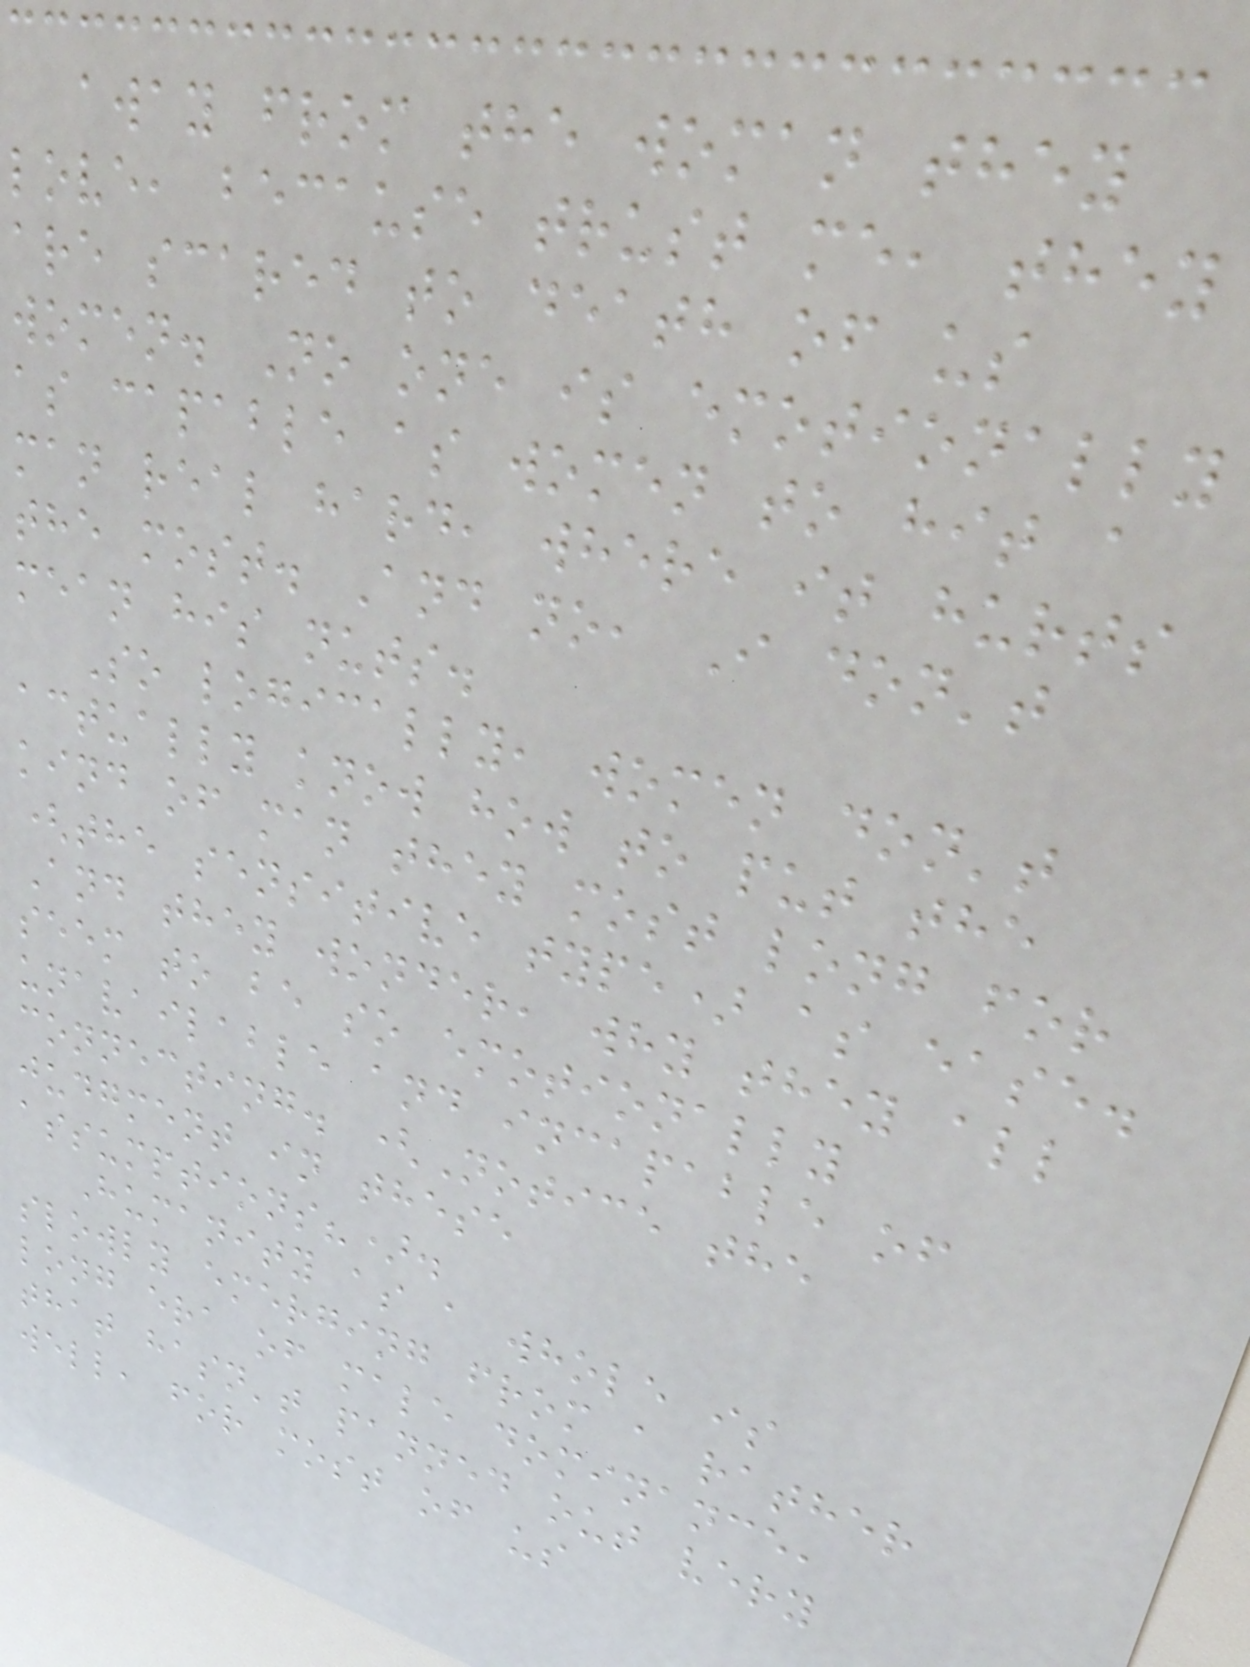away from the woman they
love, because trust me, they
are scared to death of us
women. No one is emotionally
as capable as women to hit a
man real hard, where it hurts
the most. And no, I don't
mean his nuts.
So logically, women don't
actually know how to put the
kind of man they most long for
(the sensitive type) as ease.
And they wonder, why they all
seem to be so emotionally
unavailable and incapable of
connecting. (Notice the
judgment in these
assumptions?).
Humanity as a whole is
slowly emerging from a rather
long era of male dominance,
that hasn't panned out very
well, for most of us
